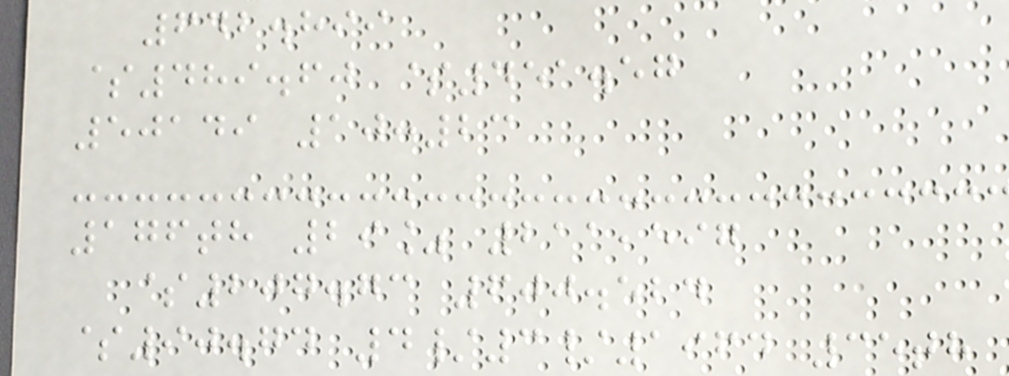642.899
$489.60 $451.57
50149 10:23
176th 29% 211,597
$207.73 600.524
$90.74 4/3/1964 35th
